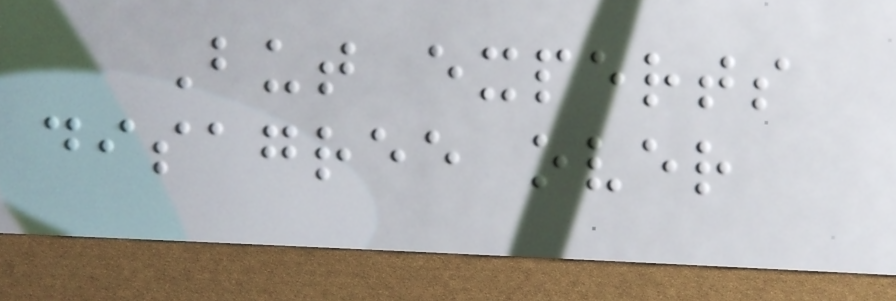But experts
disagree over
